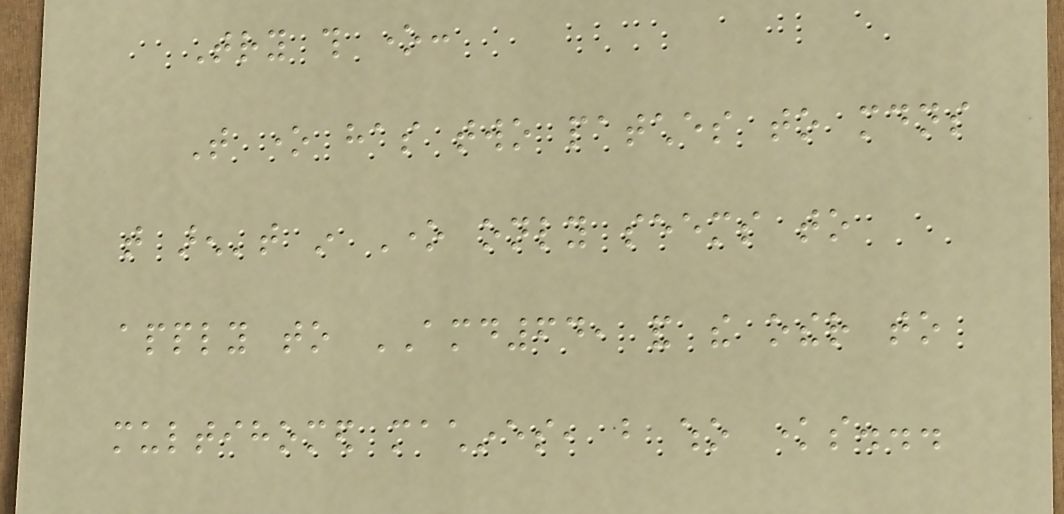Try this one:
That one has two patches to mdns
that aren't in One only seems to
apply to AMD64, and the other to
multihomed machines, but who knows...
